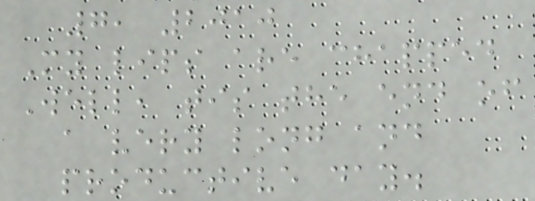7, 2010
My lips are chapped
Well, tis the end of
a very long and
productive day.
